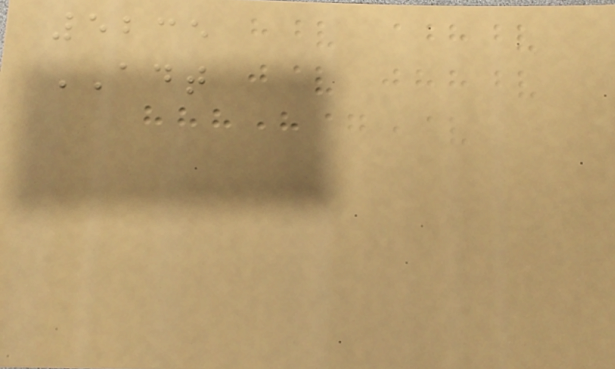5235
ADT
